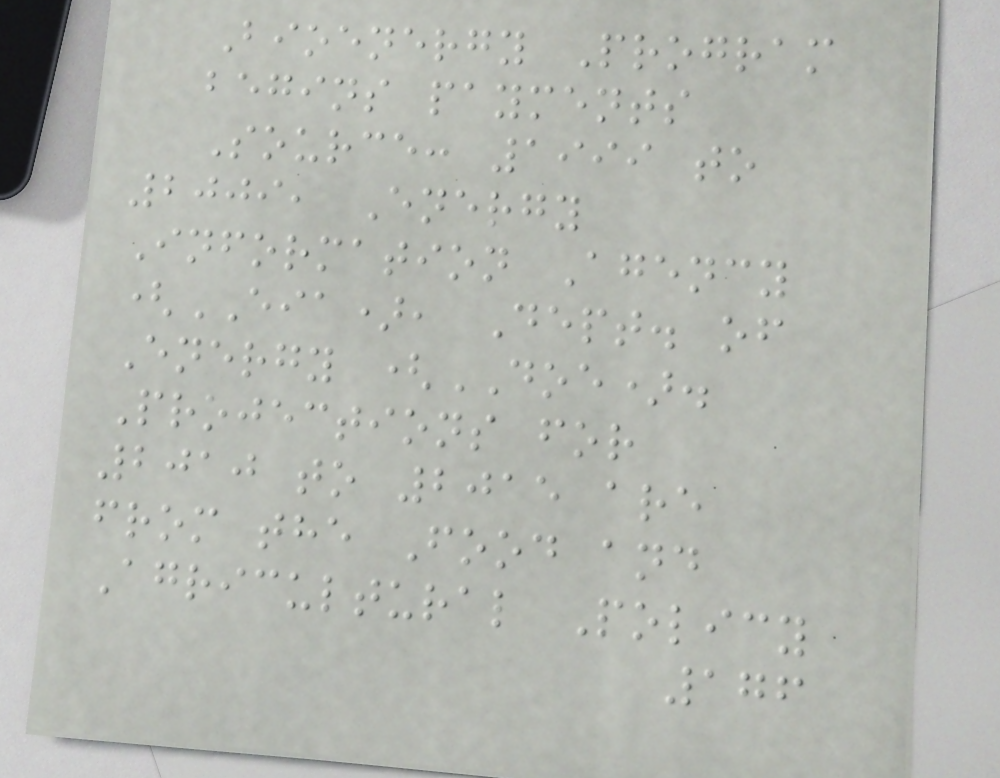Bioenergy Program
begins payments
Source: 1999 to
2009, Energy
Information Agency
(EIA), Dept. of
Energy (DOE).
Projections for
2010 to 2015 are
from the Food and
Agricultural Policy
176
